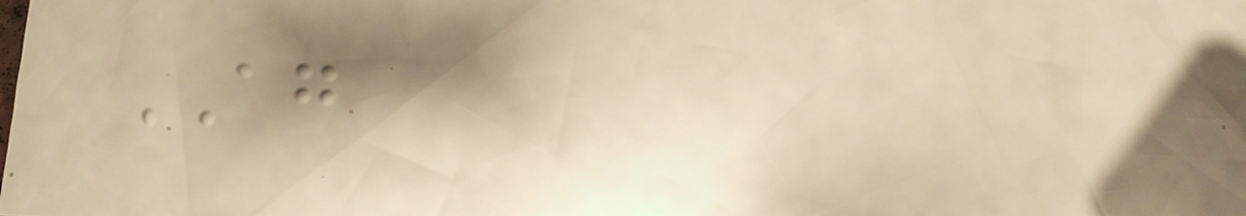AG
